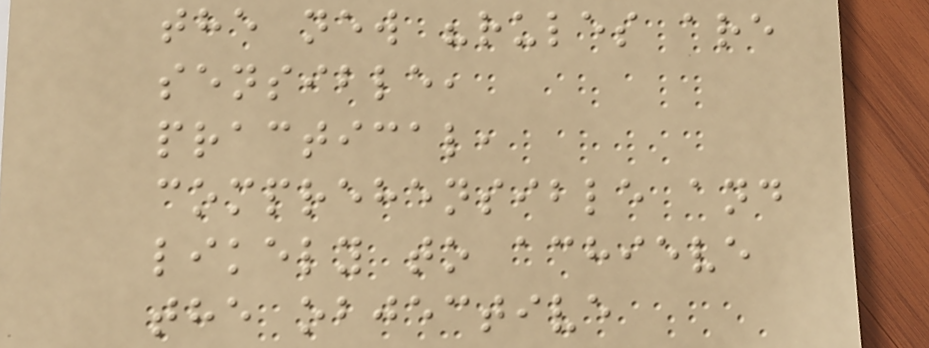the new "rules are
sensible,
practical,
comprehensible and
likely to achieve
the objective
